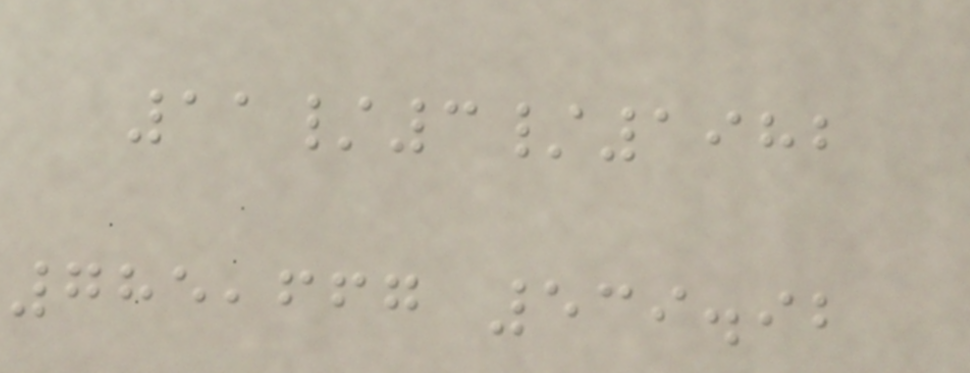11/3/1982
785,667 539.92
